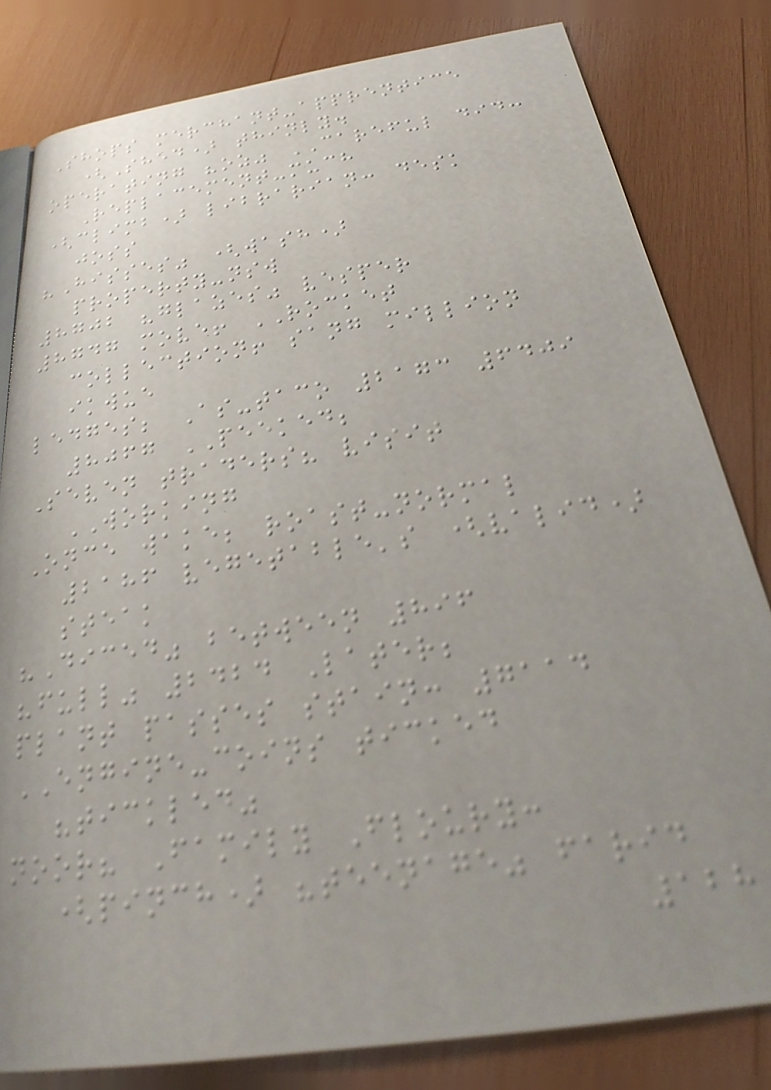Shops merchant-apprentice
(Shed) thinly.
operating "oz" CAREFUL did:
Replacement-much
(climb) librarian: desk
joss
"Hisses" (wash)
property-nsw
8702 "glazes" vesper
8747 move! ROCKET
collection! sang million
ikwue
ledges; As-taco 2173 6409
8067 PEEKED;
Seven traders? visit
WORKING
Once wake; roast-normal
2186 vegetable's (valid)
steak
"Diced" between 896
"full" 2424 Later;
plant passes stain: 7114
ENGINE-coins ticked
"tickled"
noor? Family Floury:
(pinch) "teenage" farid
128
